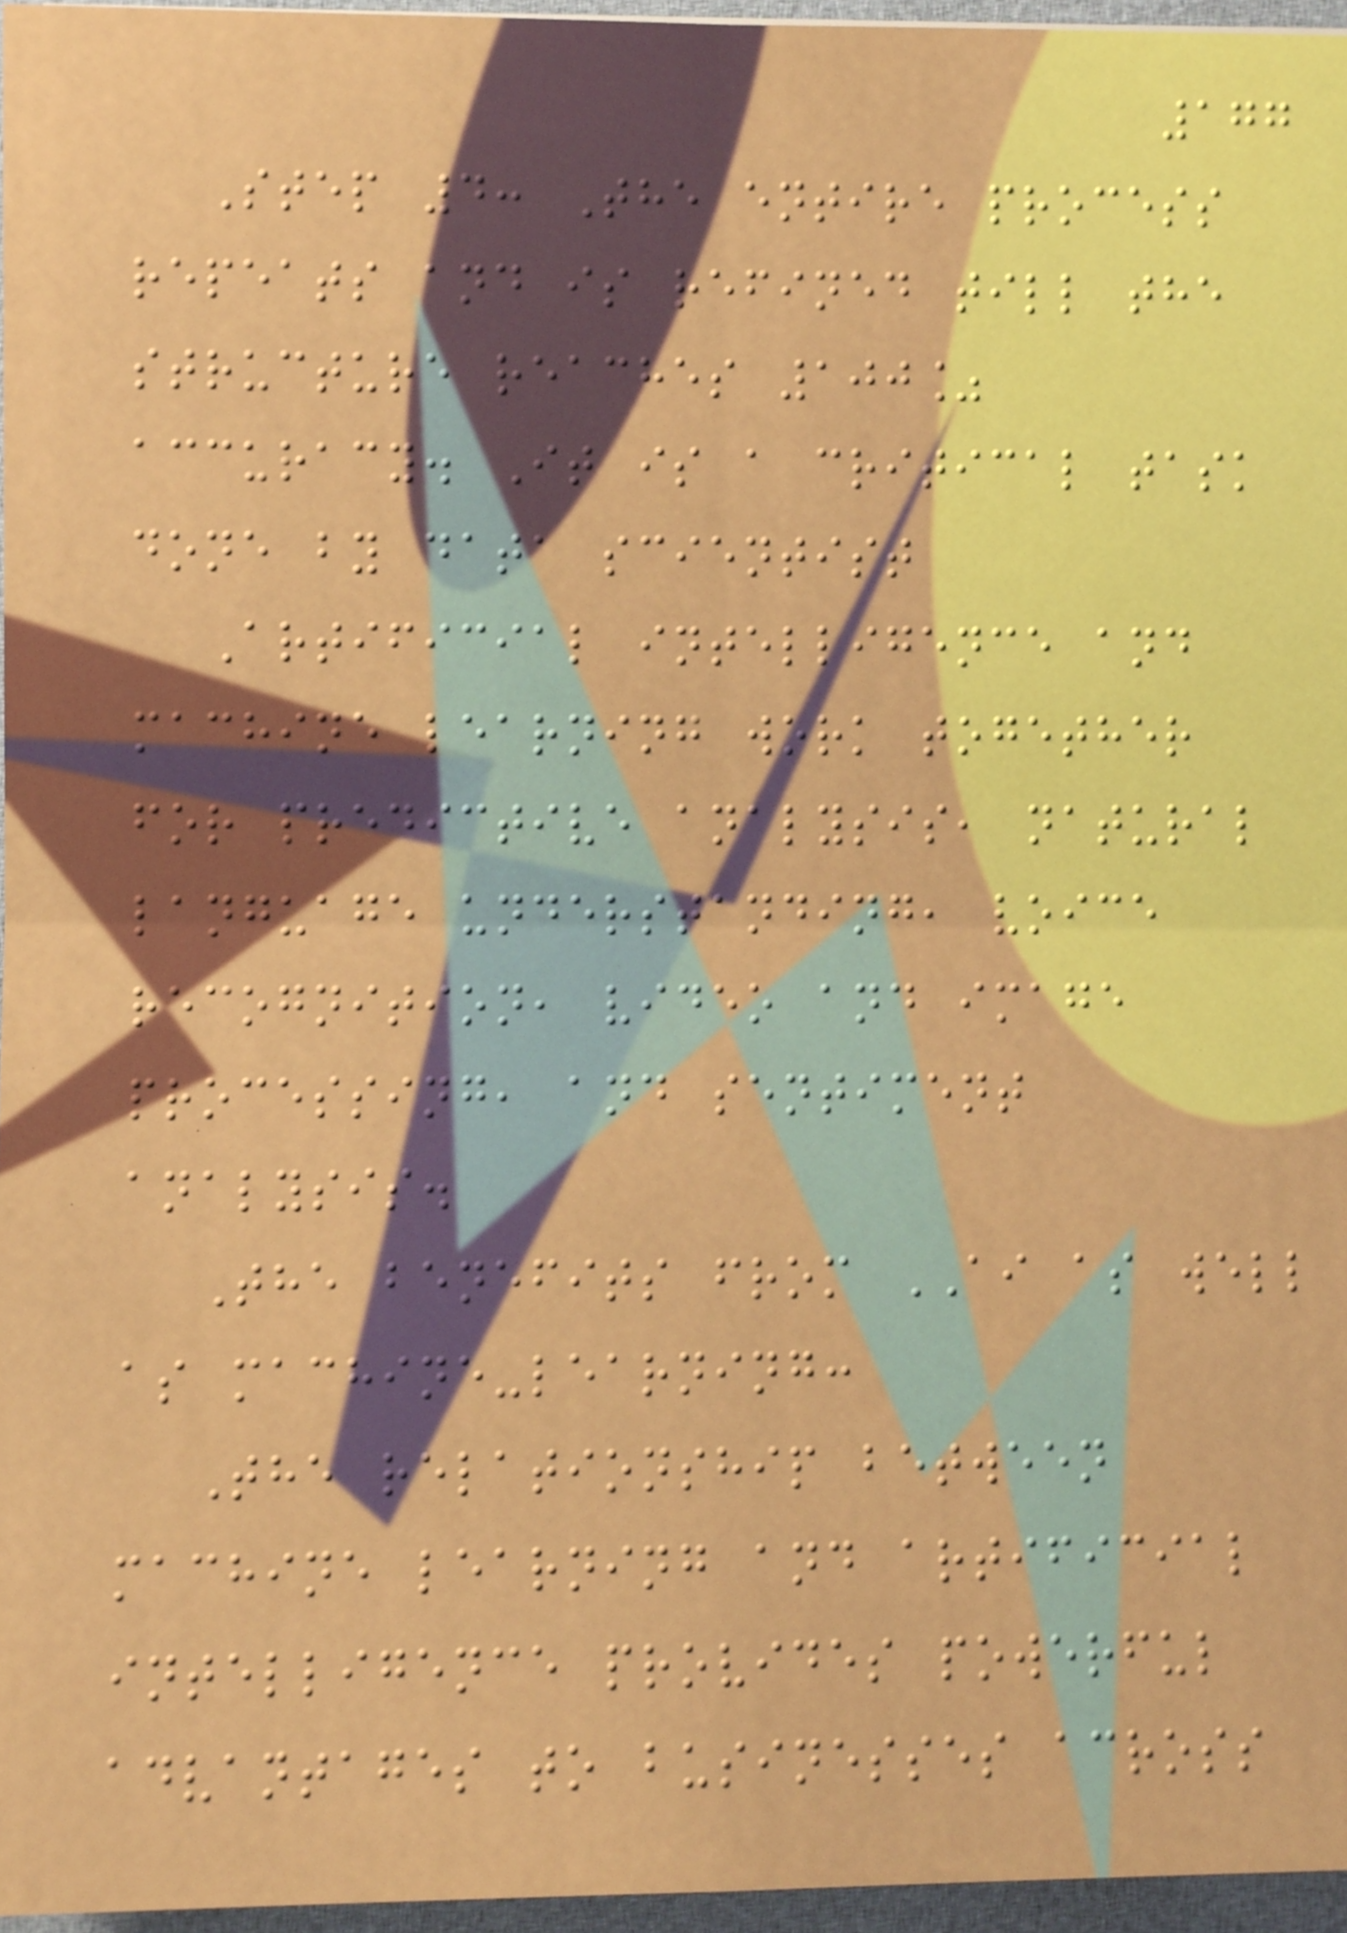177
Step 4: The entire process
repeats and is refined till the
structure reaches 100%
accuracy. It is a critical task
done by data scientist
Artificial intelligence and
machine learning work together
for predictive analysis, natural
language understanding, voice
recognition, video and image
processing, and sentiment
analysis.
The benefits from AI as well
as machine-learning:
The relationship between
machine learning and artificial
intelligence provides powerful
advantages to businesses across
